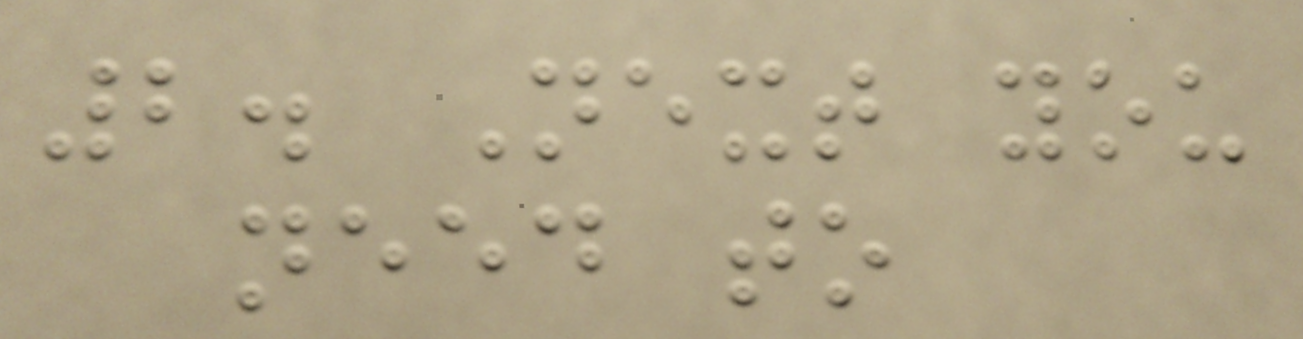2. Next you
need to
